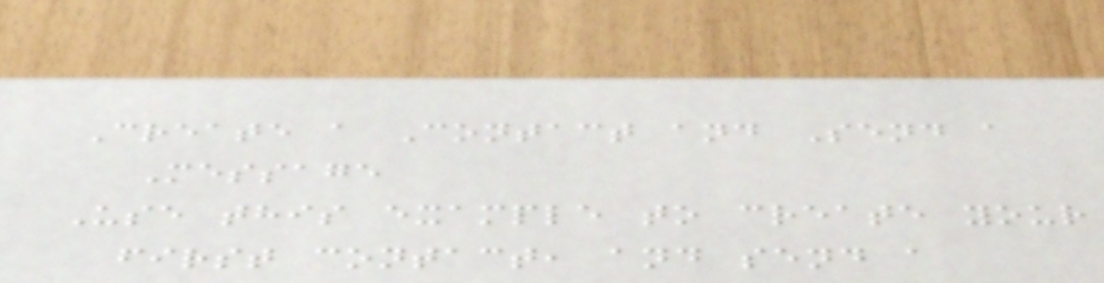Create a Contact and Send a
Message
Use this example to create your
first contact, and send a
